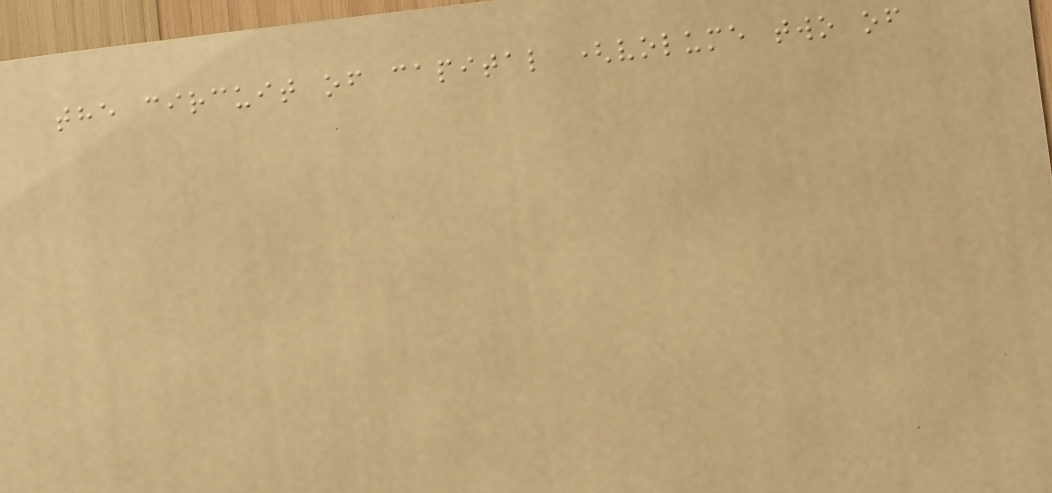the circuit of capital (volume two of
